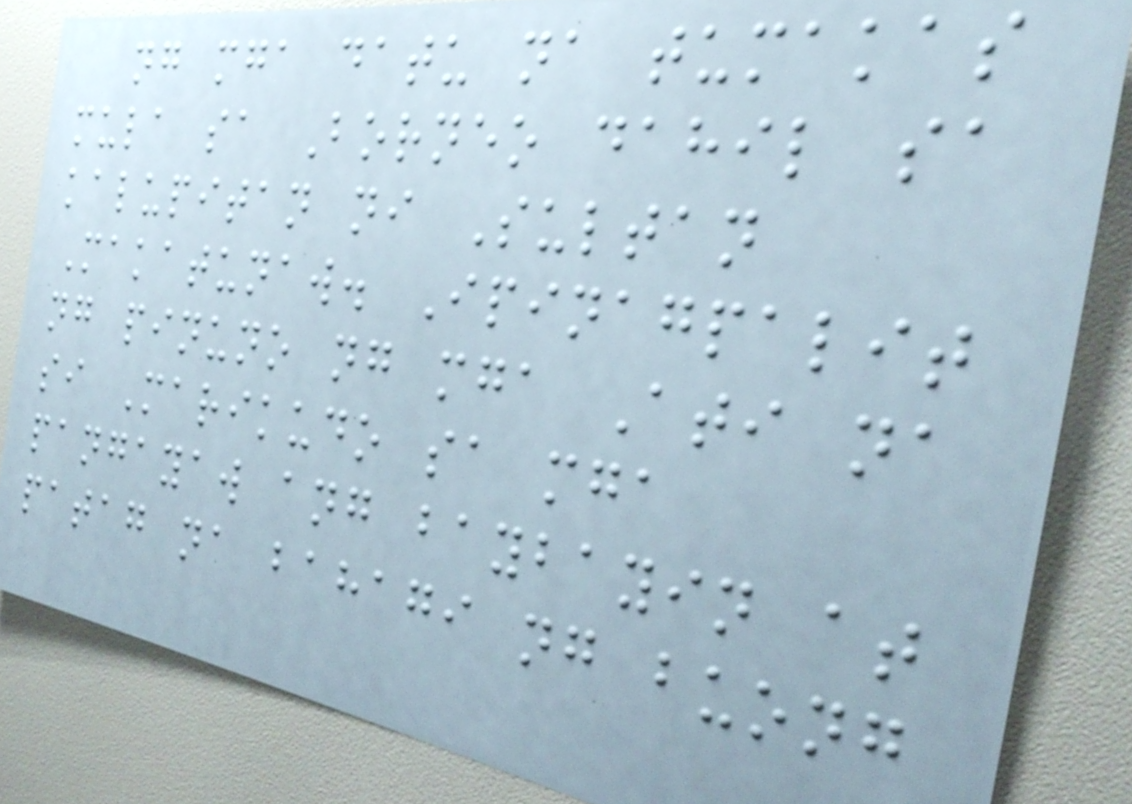ng mga datu na tumakas
mula sa Borneo dahil sa
kalupitan ni Sultan
Makatunaw. Ipinagpalit
ng pinuno ng mga Ati na
si Marikudo sa mga
pangayaw ang baybayin at
patag na bahagi ng buong
